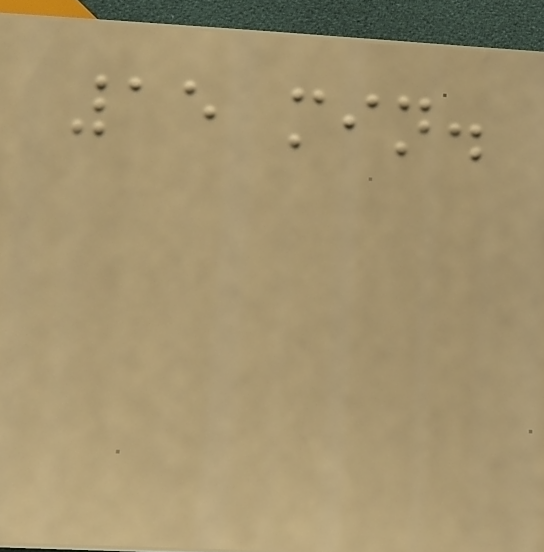15 min.
